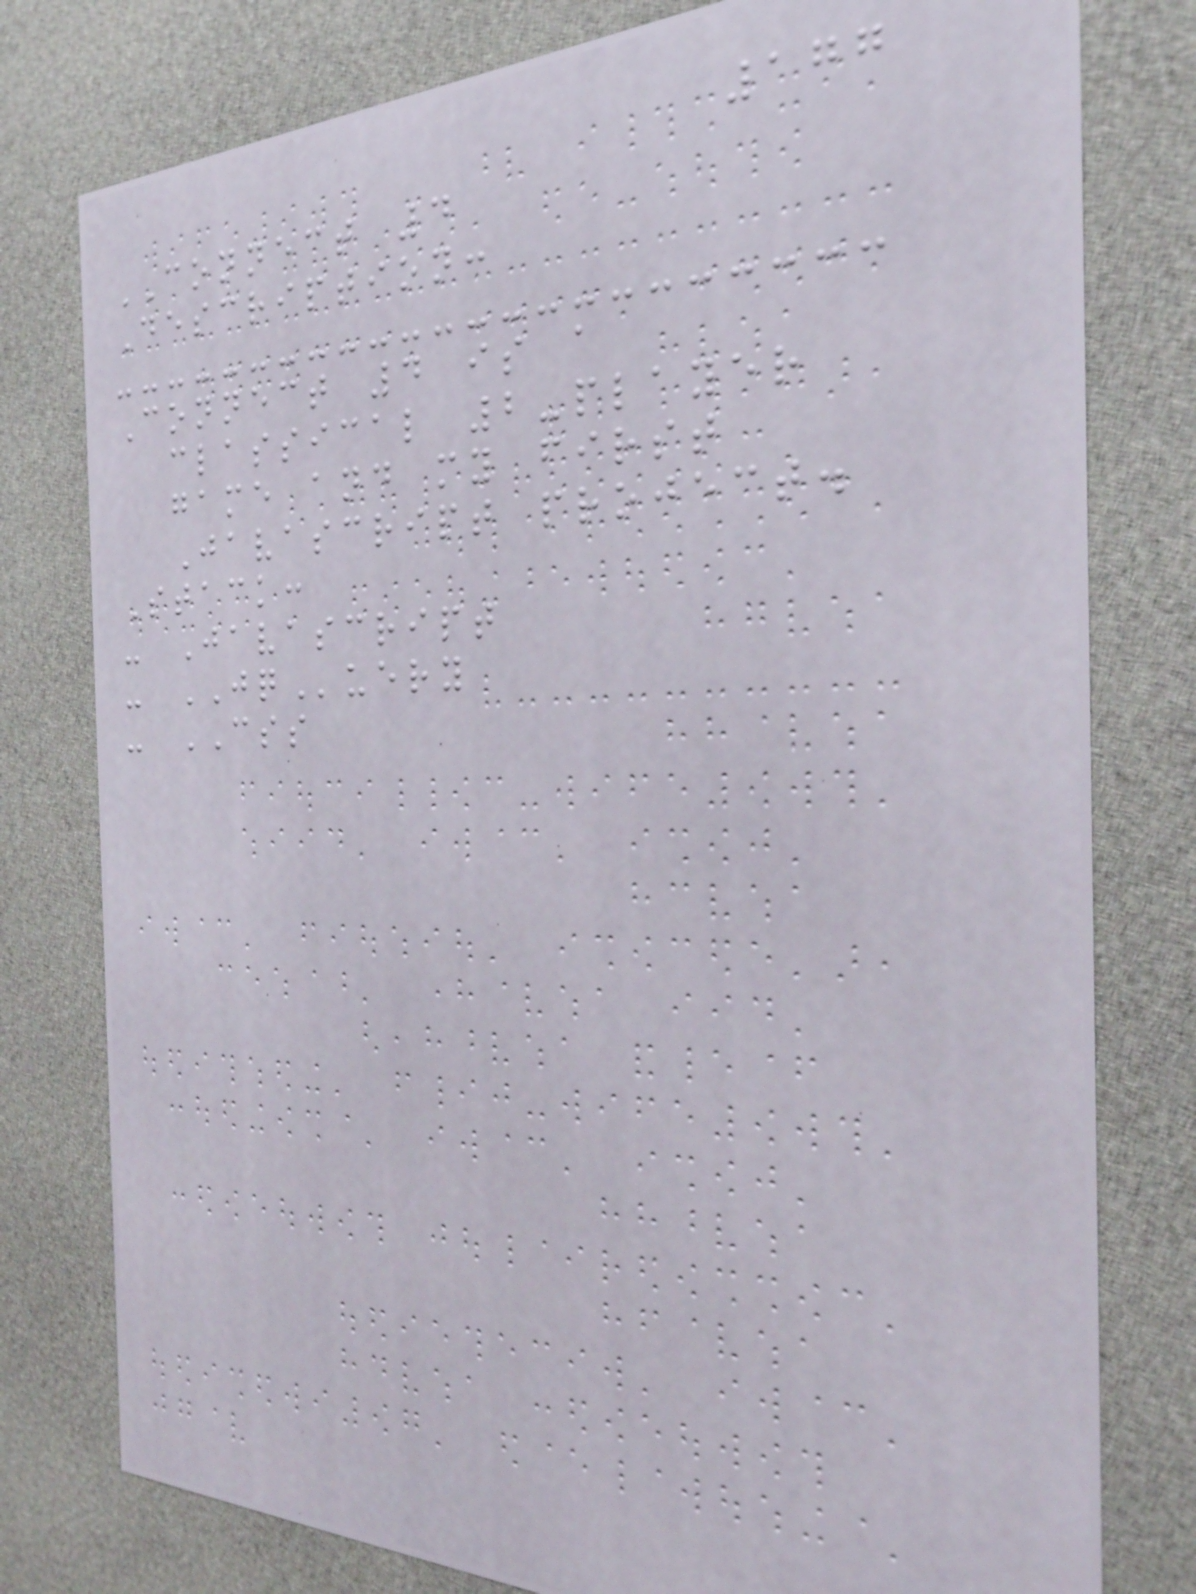177
CONNECT 4
Description:
Connect 4 is a
classical 2-player
game and my first
Javascript project.
Stack:
- Javascript
- JQuery
- CSS
